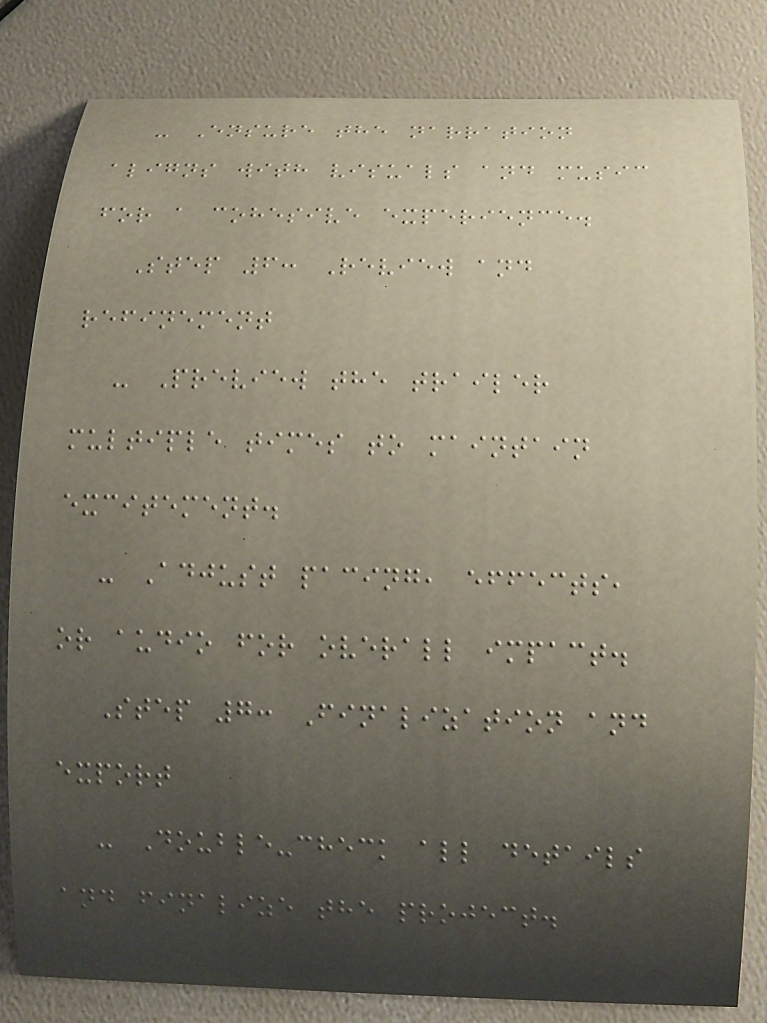- Ensure the narration
aligns with visuals and music
for a cohesive experience.
Step 6: Review and
refinement
- Preview the trailer
multiple times to maintain
excitement.
- Adjust pacing, effects,
or audio for overall impact.
Step 7: Finalization and
export
- Double-check all details
and finalize the project.
